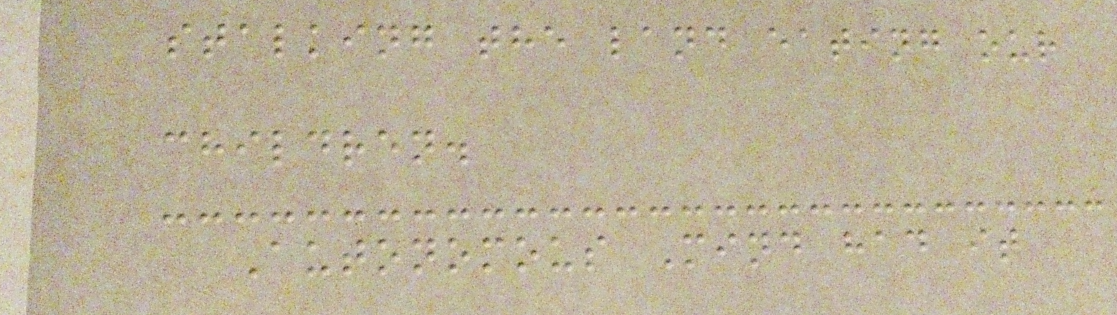stalking the land eating our
children.
Autonomous Mind had it
